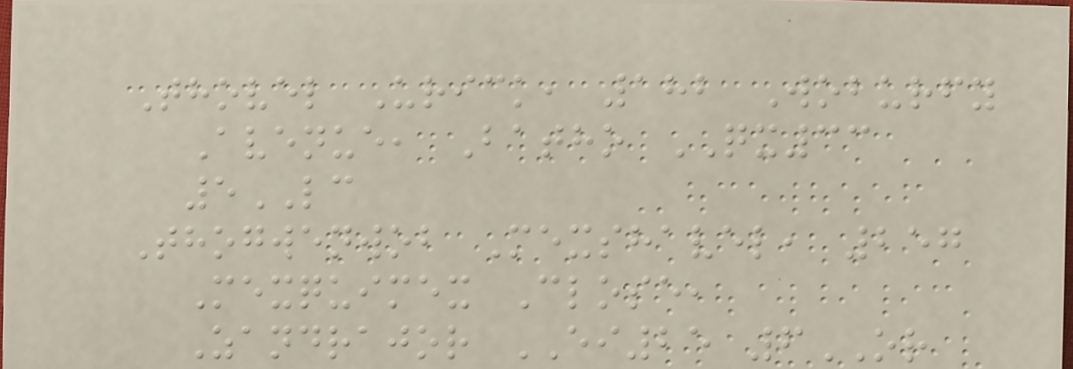Thovel Urick, 182 Woburfy
Avenue, Batho QX33
5LC
Thogwenwob Mexshavel, 257
Mexquimex Close,
Zandrajor EI25 6OR
